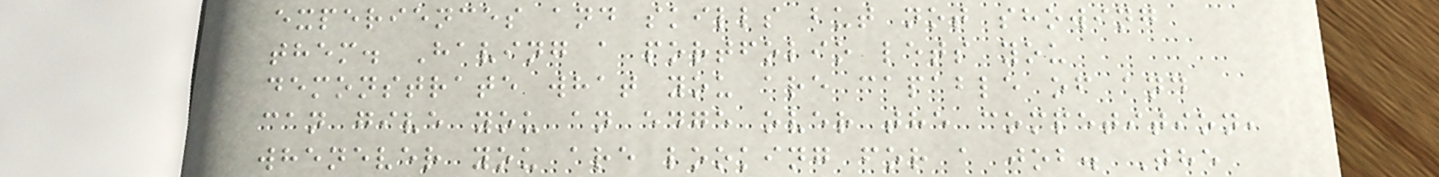experiences and skills but not showing
them. Having a portfolio lets you
demonstrate what you are capable of and
can give you an edge over the competition,
whenever you are looking for a job. The
